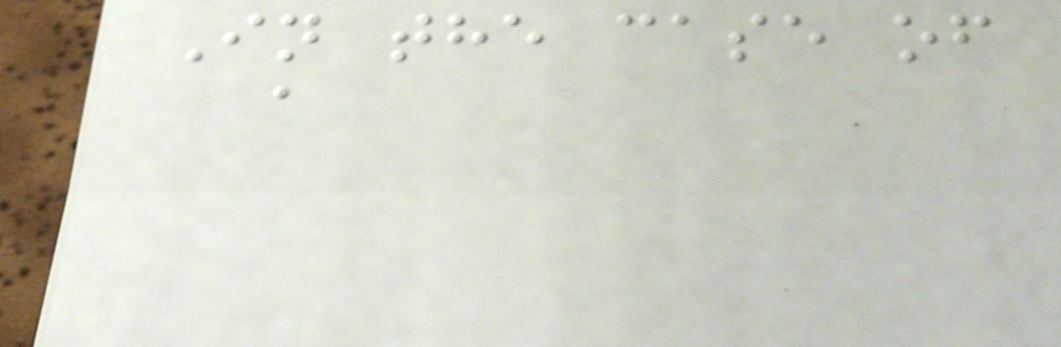In the case of
a
